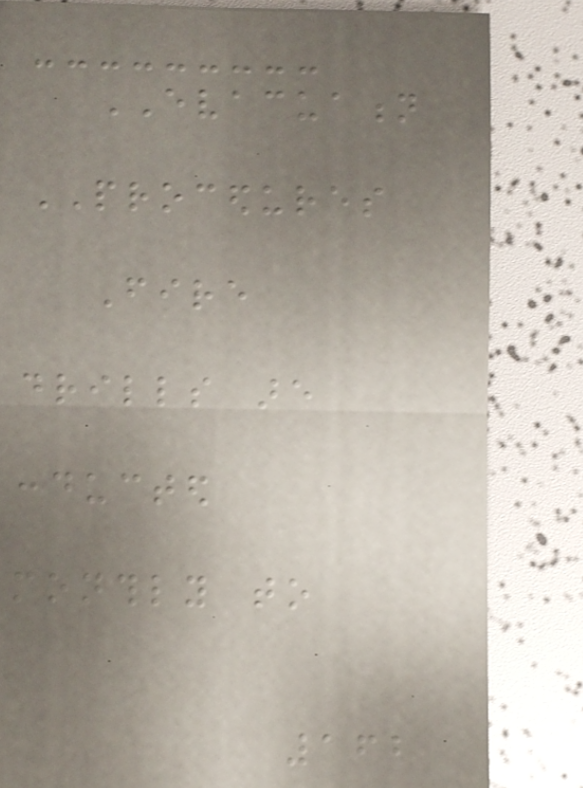EVACUATION
PROCEDURES
Fire
drills are
conducted
monthly to
162
